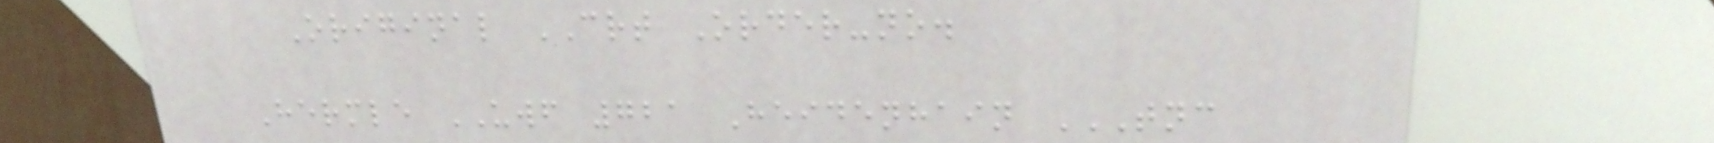Original CRT Order-no.
Hermle UWF 721 Heidenhain TNC
